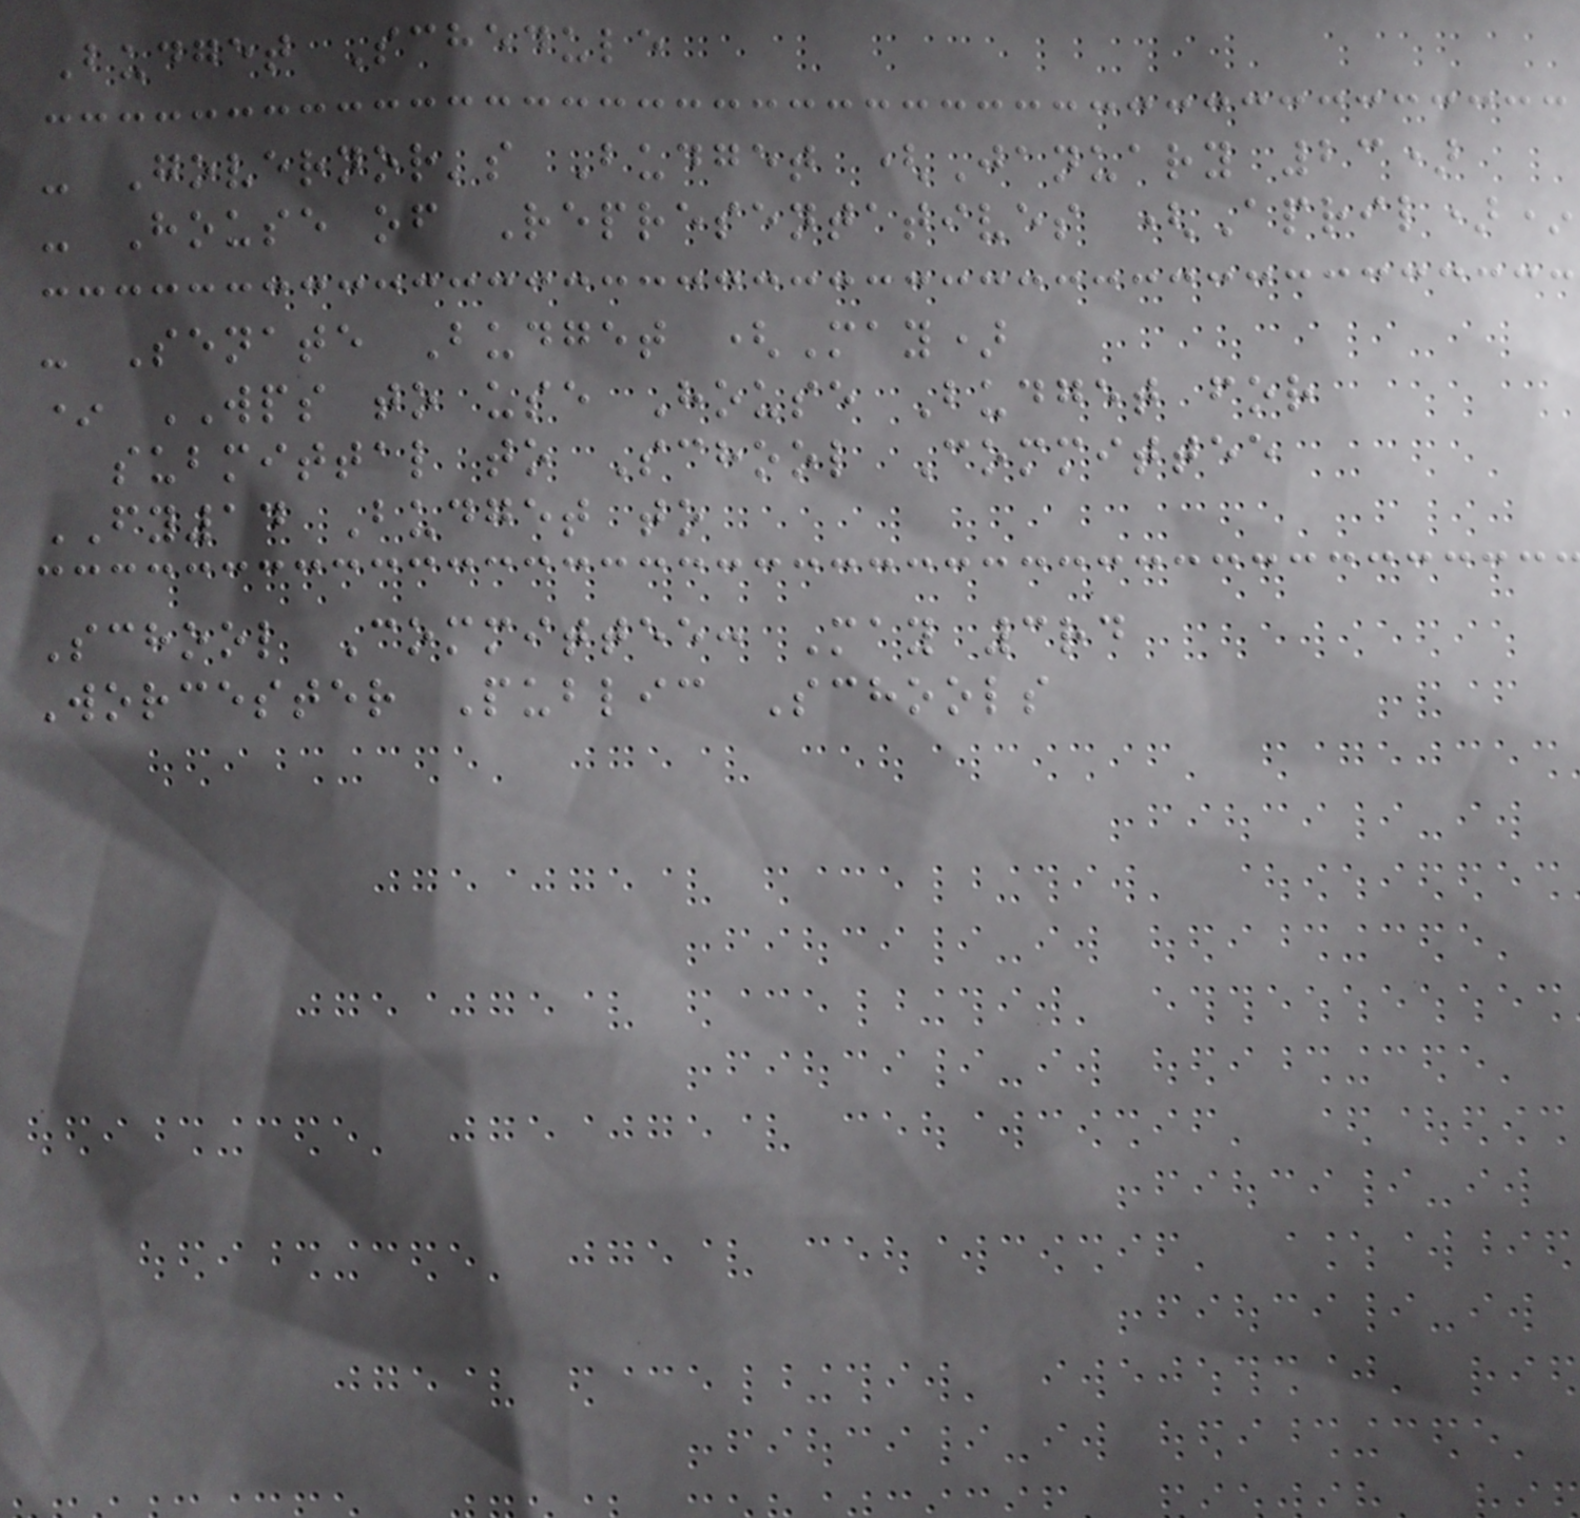Budget Schedule
- Governor's Budget (January 23)
- House of Representatives (April)*
- Senate Budget (May)
* WPS to use House Budget for
submittal to School Committee
FY14 Budget to
School Committee: May 3rd
Worcester Public Schools
